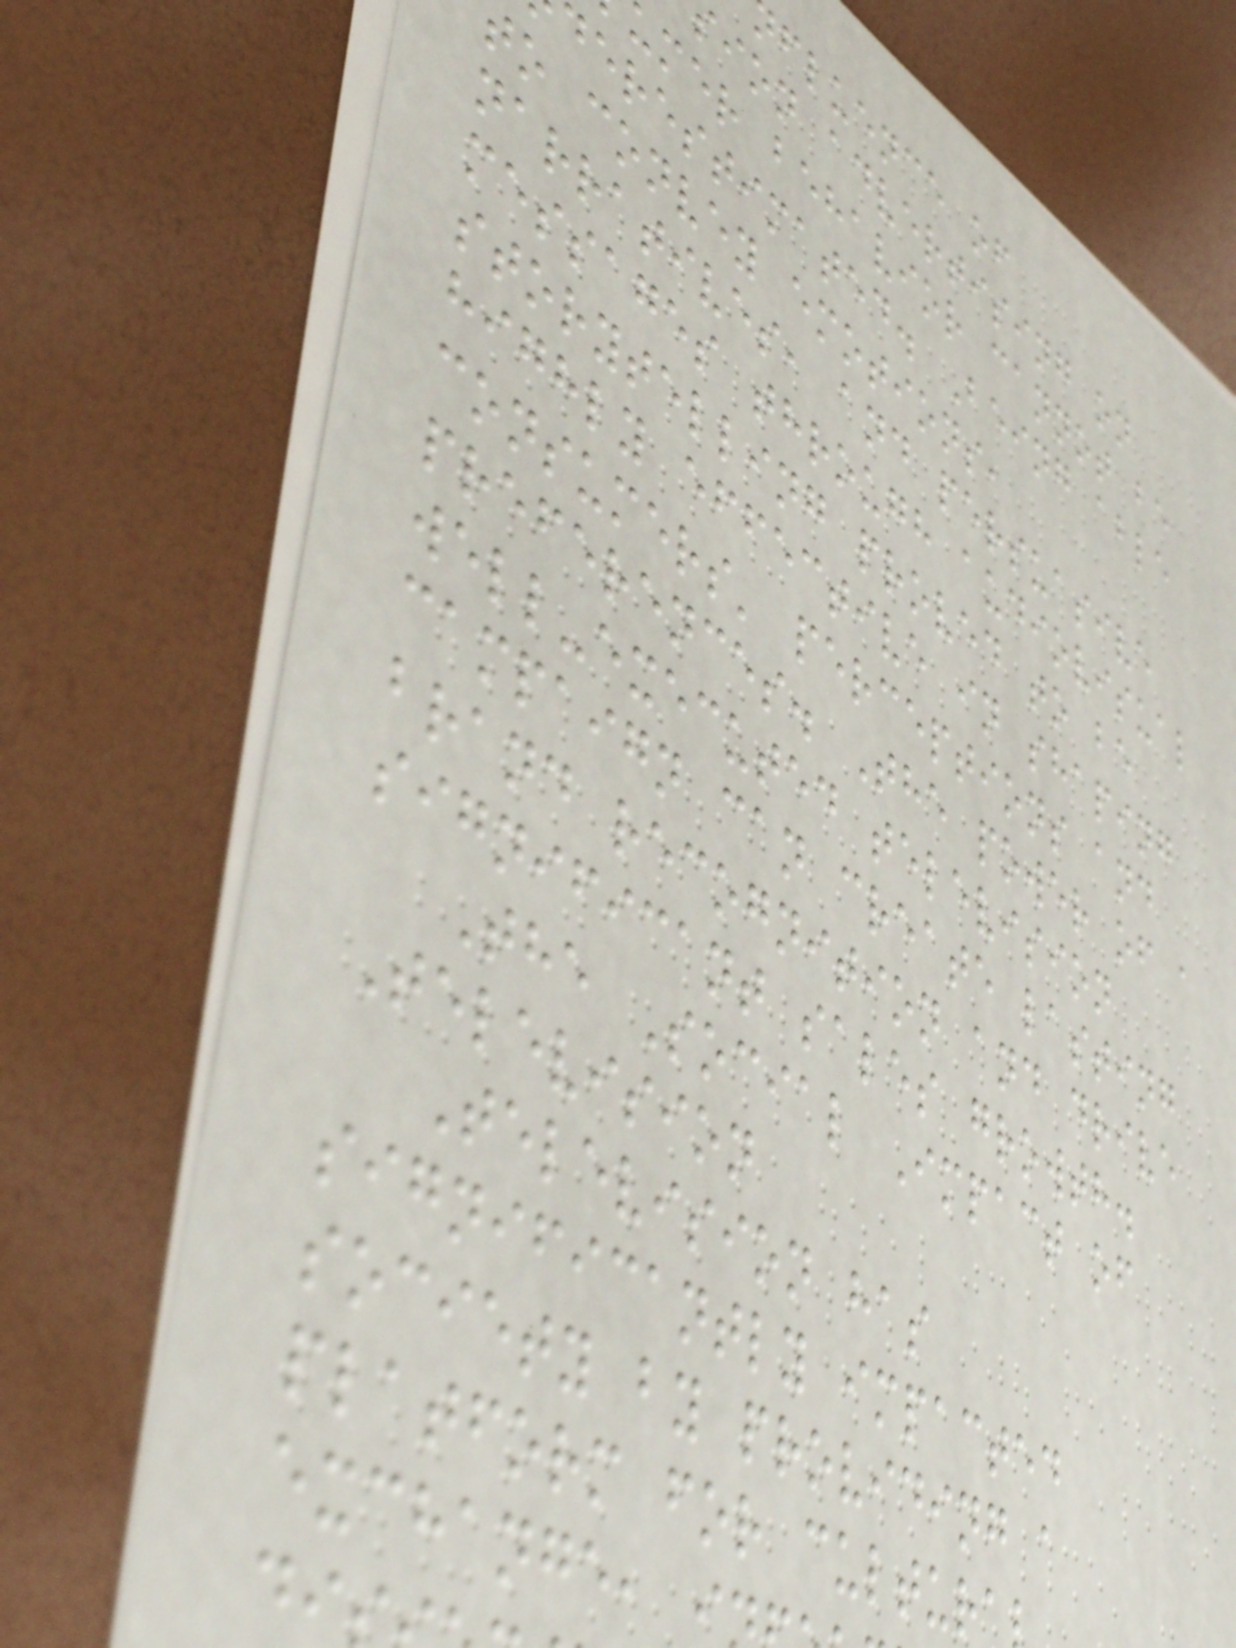fluence of
ion advertising on
umer behavior cannot be
derestimated. Being able
to convey emotions,
narratives, and persuasive
messages through audiovisual
storytelling proved to be
highly effective in shaping
consumers' perceptions and
preferences. The power of a
well-executed television
campaign can create lasting
brand recognition and drive
significant sales growth.
The Social Impact of
Television
Television has
significantly impacted
society by providing a
platform for cultura
exchange,
